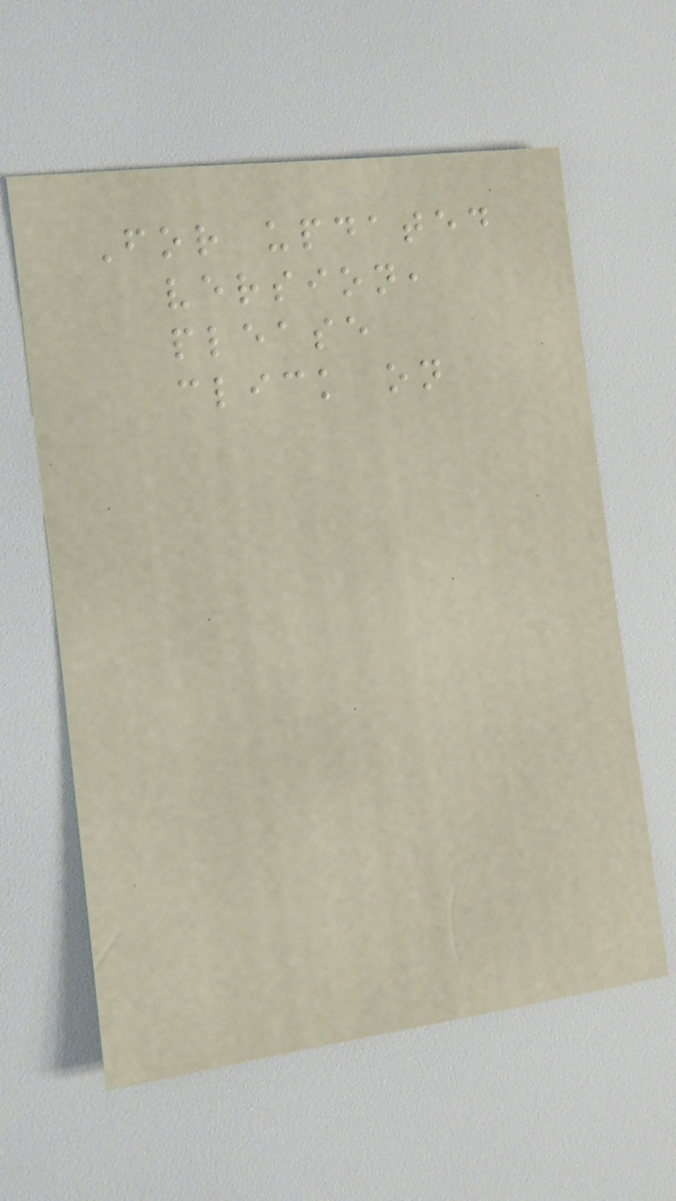For updated
version,
please
click on
